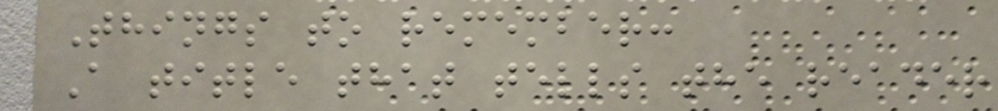Things to remember:
A title that tells the reader
